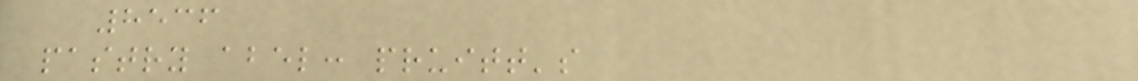8536
pastry abel: pruitt's
